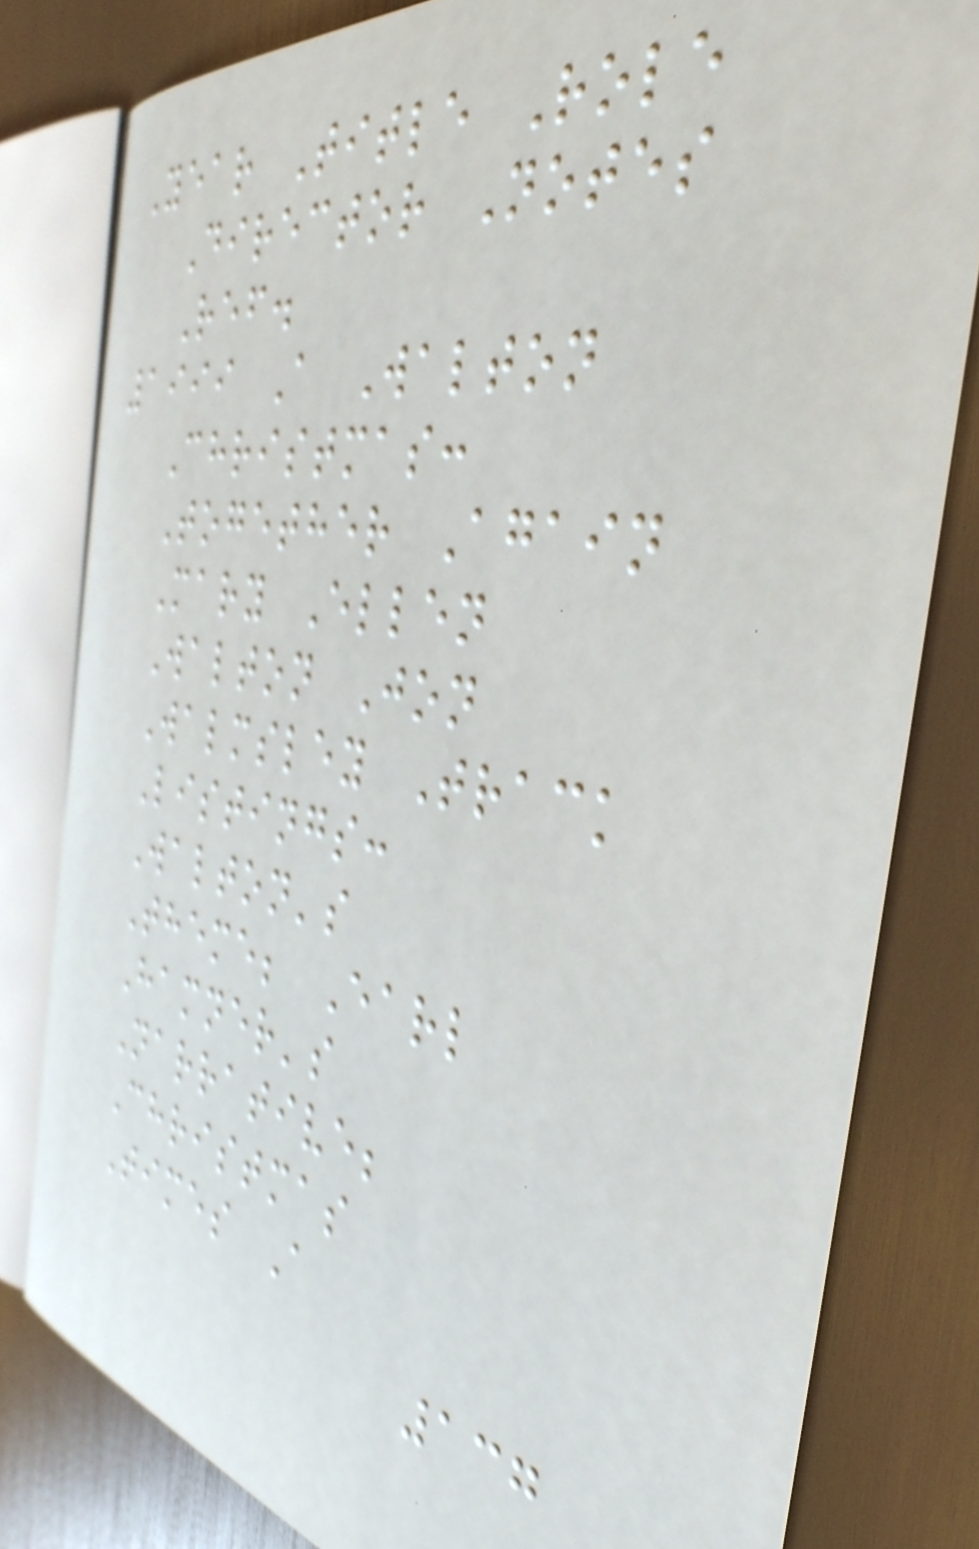Year Title Role
Director Notes
Ref.
1999 A Walton
Christmas:
Together Again
Mary Ellen
Walton Jon
Walmsley Track
Listings:
Walton's
Theme; Earl
Hamner's
Narrative;
Christmas
Times A
137
